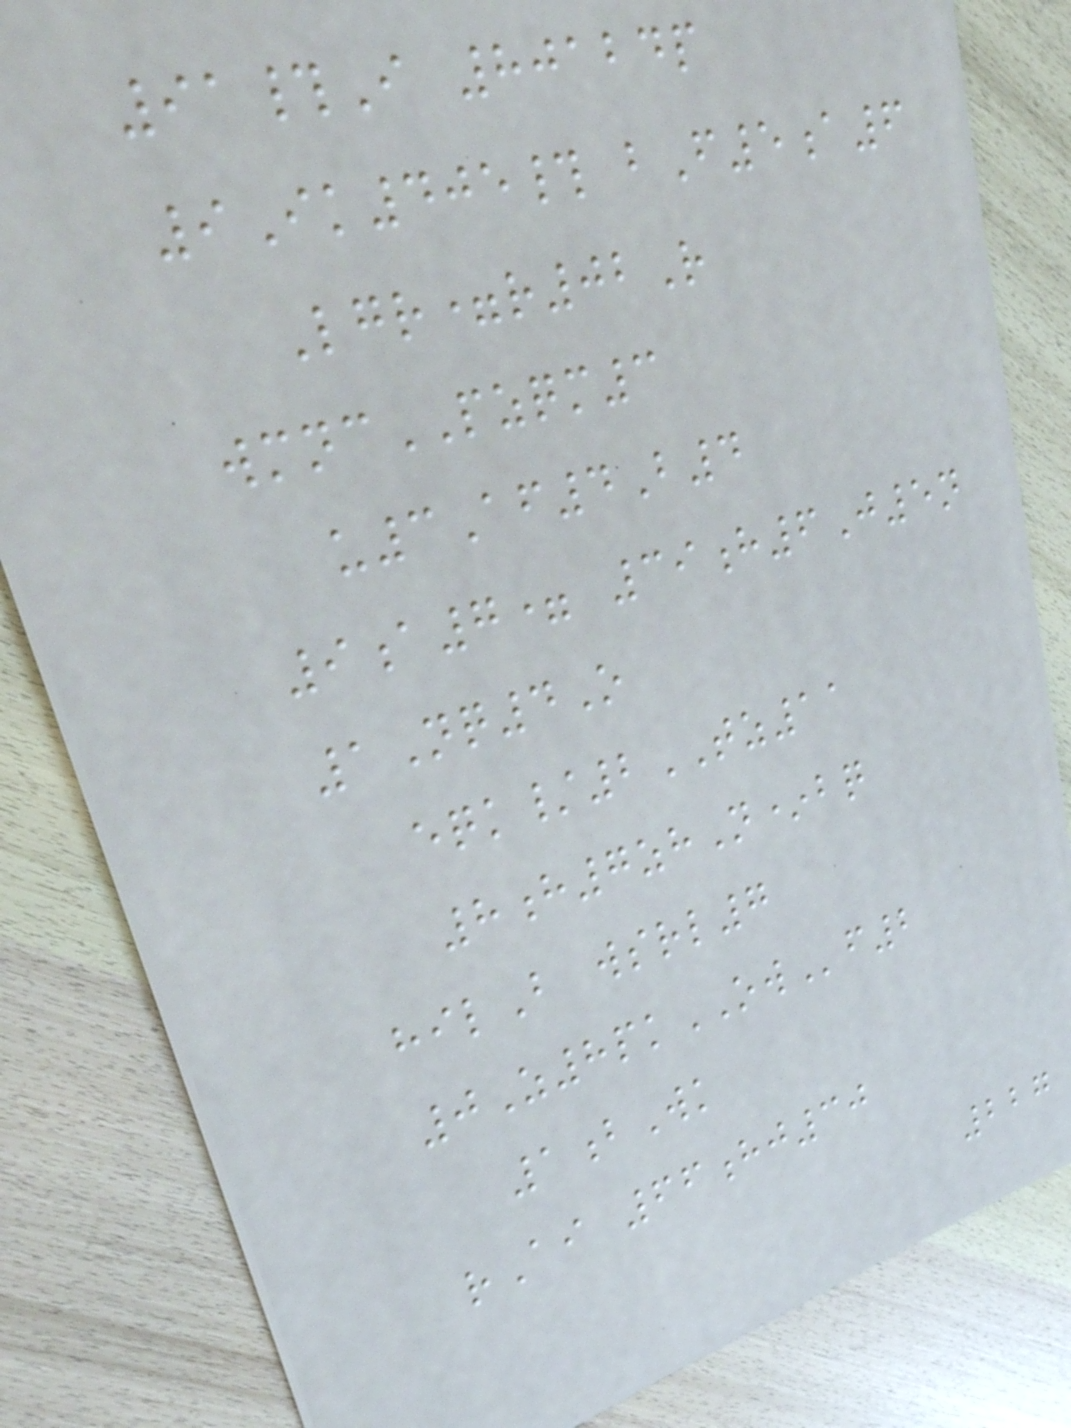91#I 80124p
9Ik405# bF5a6
Lgr=r02R
wmncPZQM3
u3Af4B4
9a7= 39h6J5n
1Nq4O
eqk/2TZ11
8h7zhN*bq
hilB wsrl7
0Z8pkOWf2
1bWk
rAi 66hj30
227
